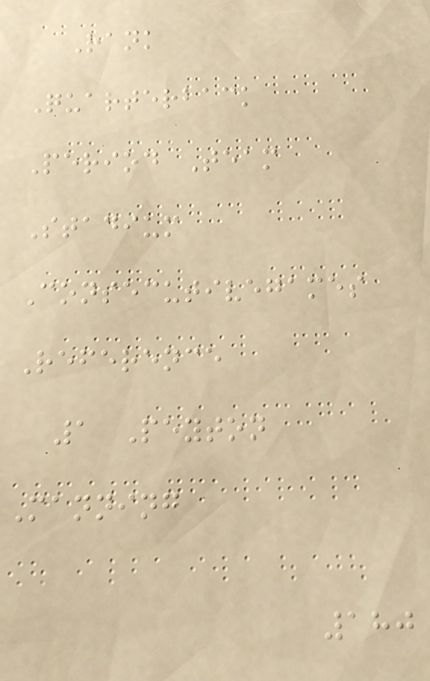Rank
Quarterback
Period Team
Stadium
Consecutivegames
Reference
1 Peyton
Manning
180
